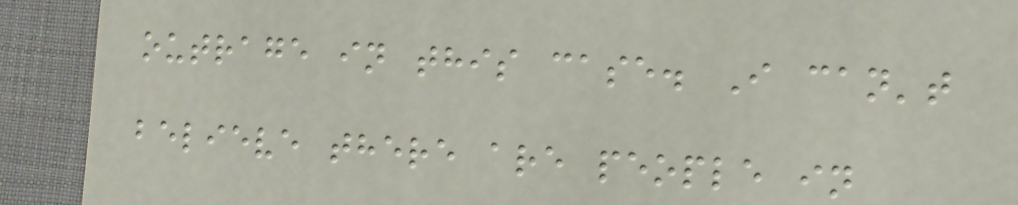outrage in this case. I can't
believe there are people in
